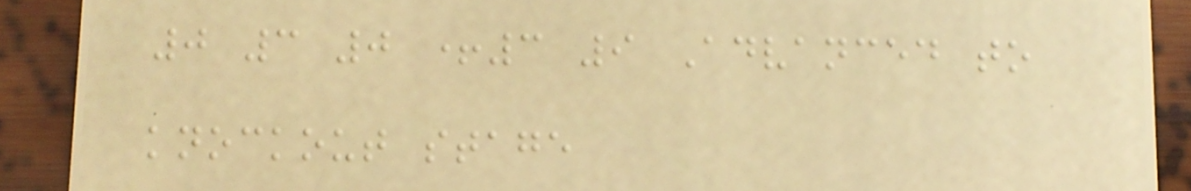0 3 0 +3 9 Advanced to
knockout stage
